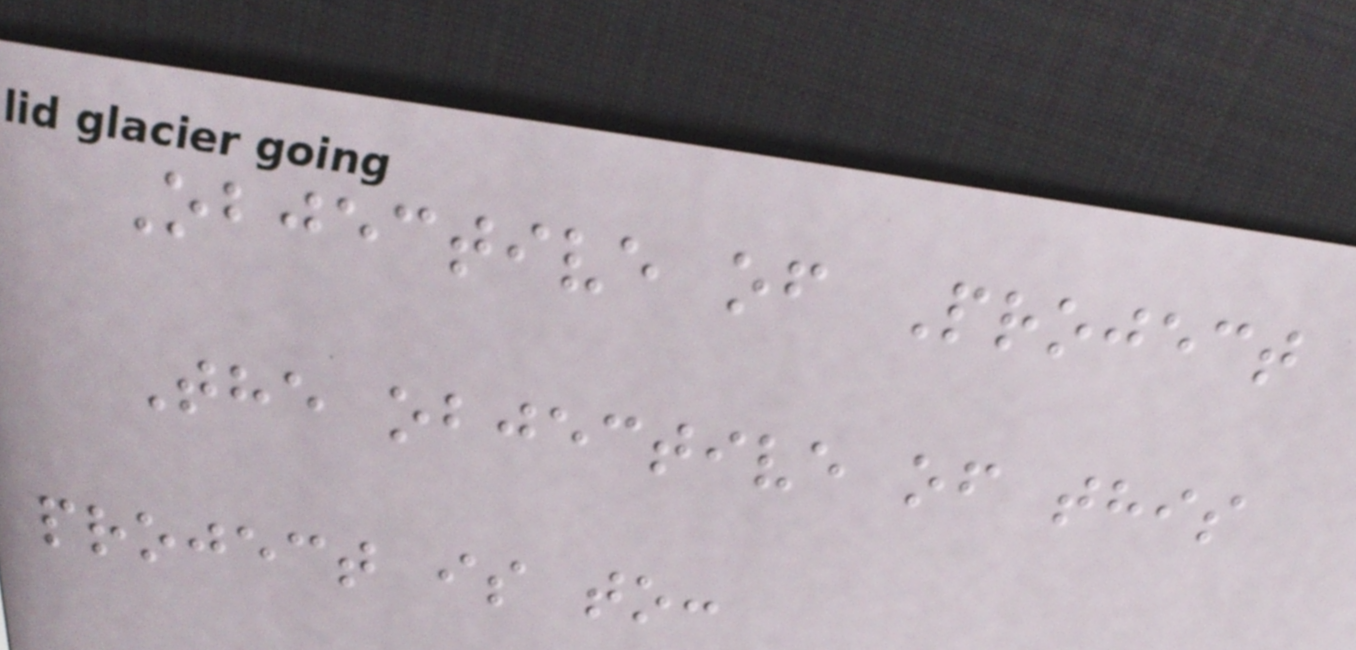Objective of Project
The objective of this
project is to:
